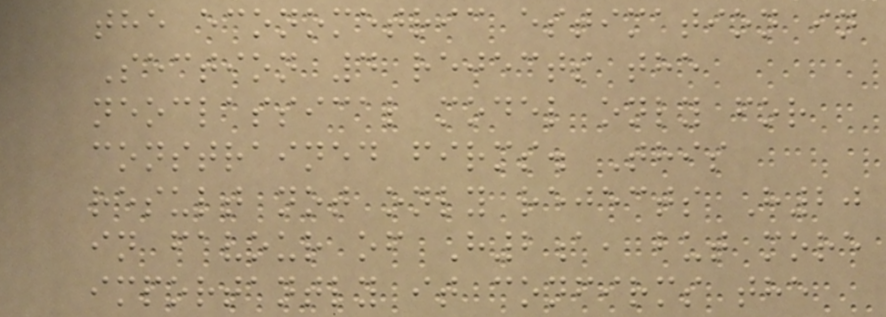the econometric estimation in
Section 4 rejects the
neoclassical model only for
constrained firms. This
result not only rejects H20
in favour of H2a, but more
importantly it confirms the
